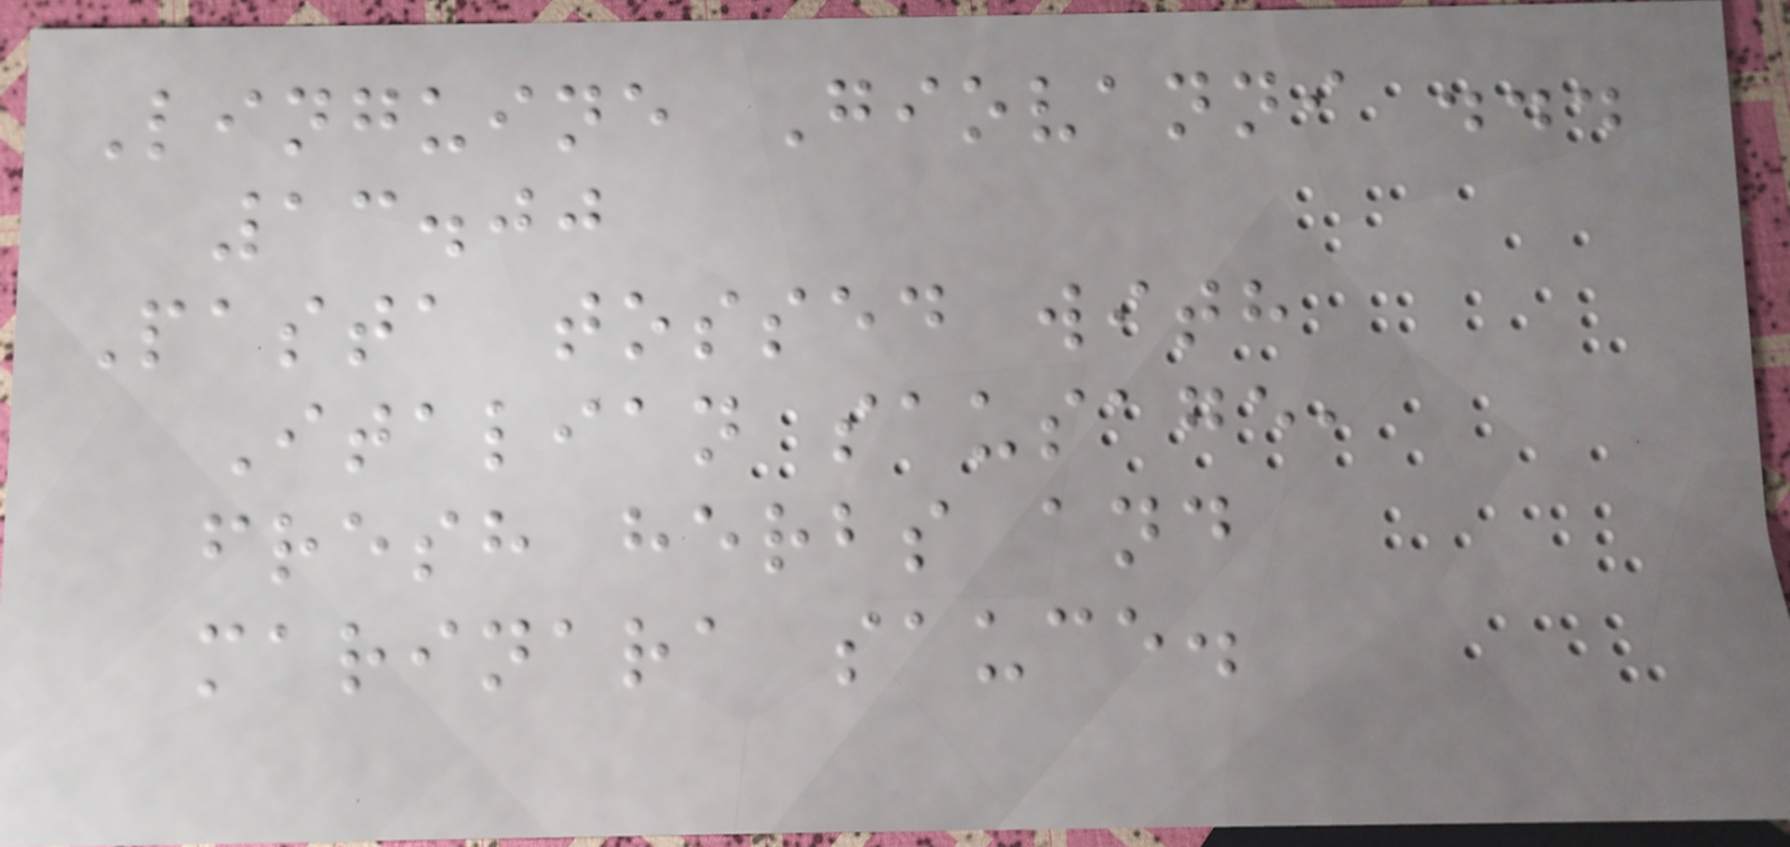Linguine Giovanni ...
13.00
Pasta tossed with
Italian sausage,
fresh herbs and
marinara sauce.
